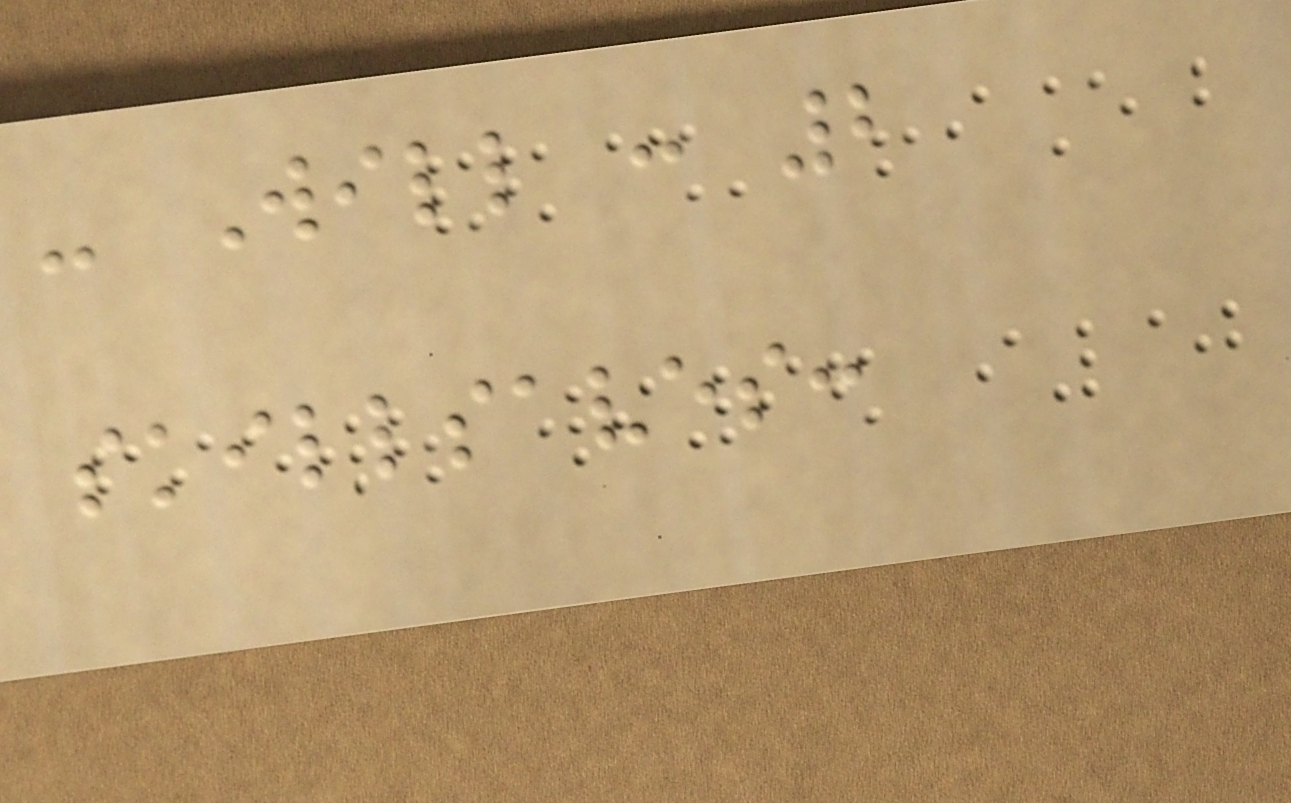- Will : 2
skillsaves:
